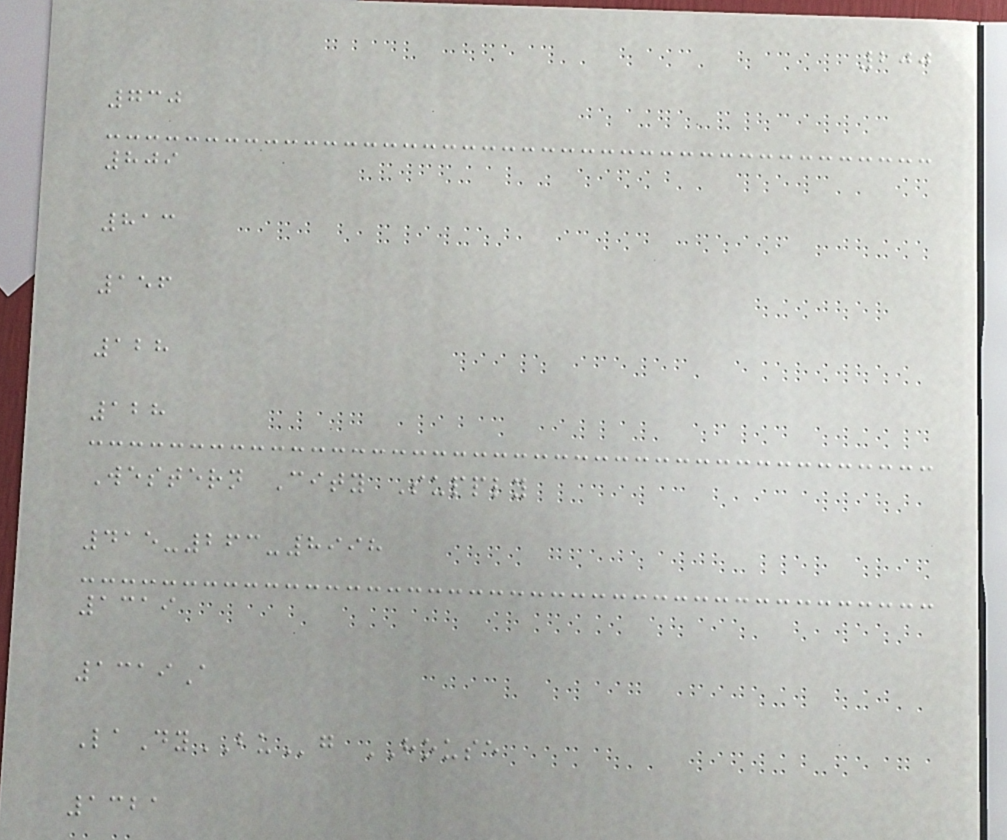200
730
809
813
156
128
128
Western City Supply
415-263-8998
1319
1319A
LaDyBUg HOUSE
1321
